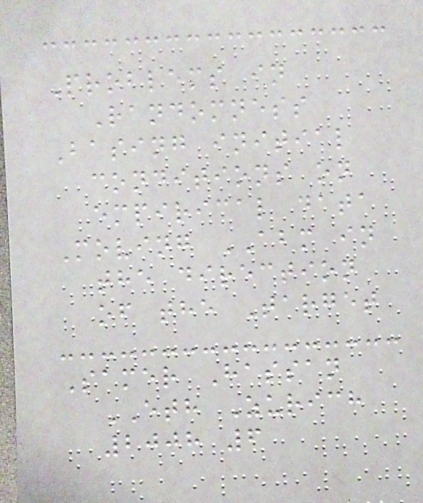Problems in
Randomness
Basing initial
conditions on
empirical data
Moving ABM in
the direction
of the Target
Samer Hassan
ETH Zurich
2008 6
